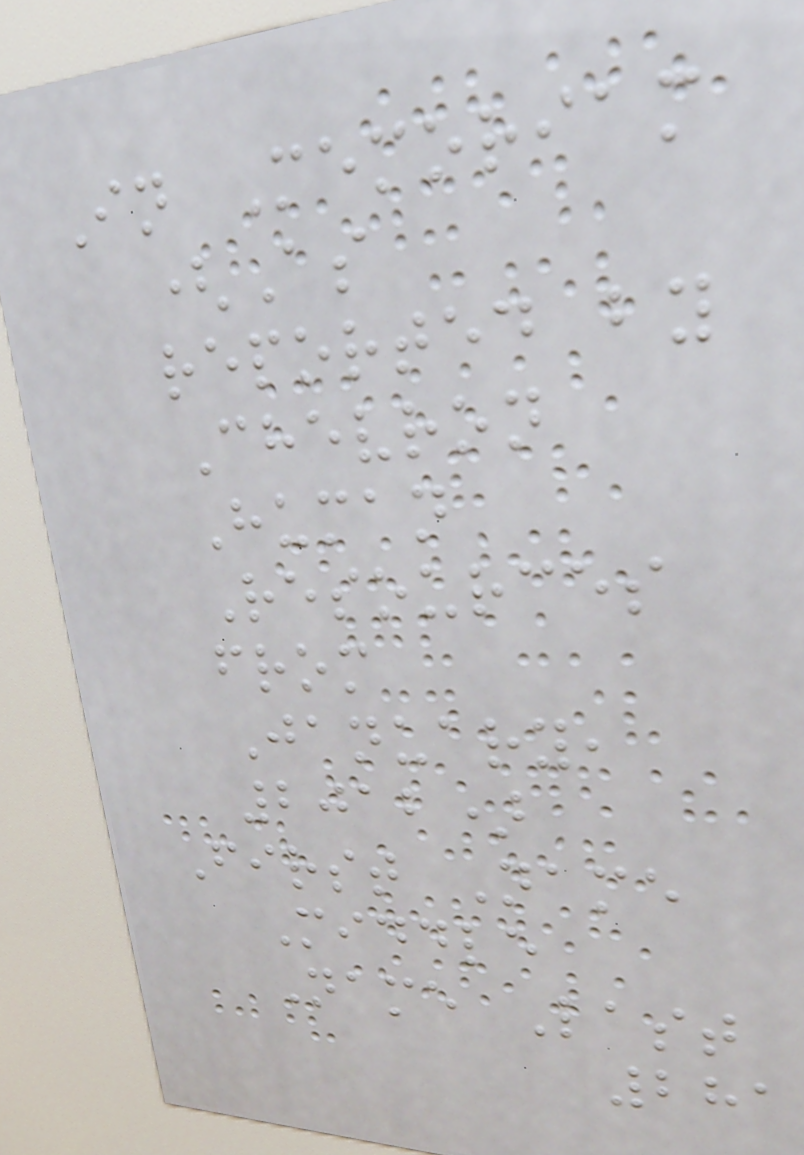In Memoriam
(As
reported by
Chevron
Human
Resources
from
January,
2012)
First Name
Middle
Name Last
281
